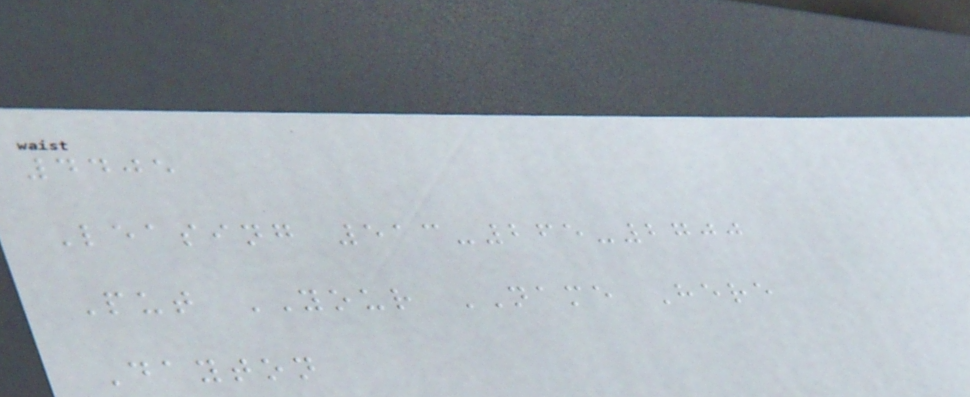4405
Leasing 513-265-2700
Put YOUR NAME Here
Dayton
